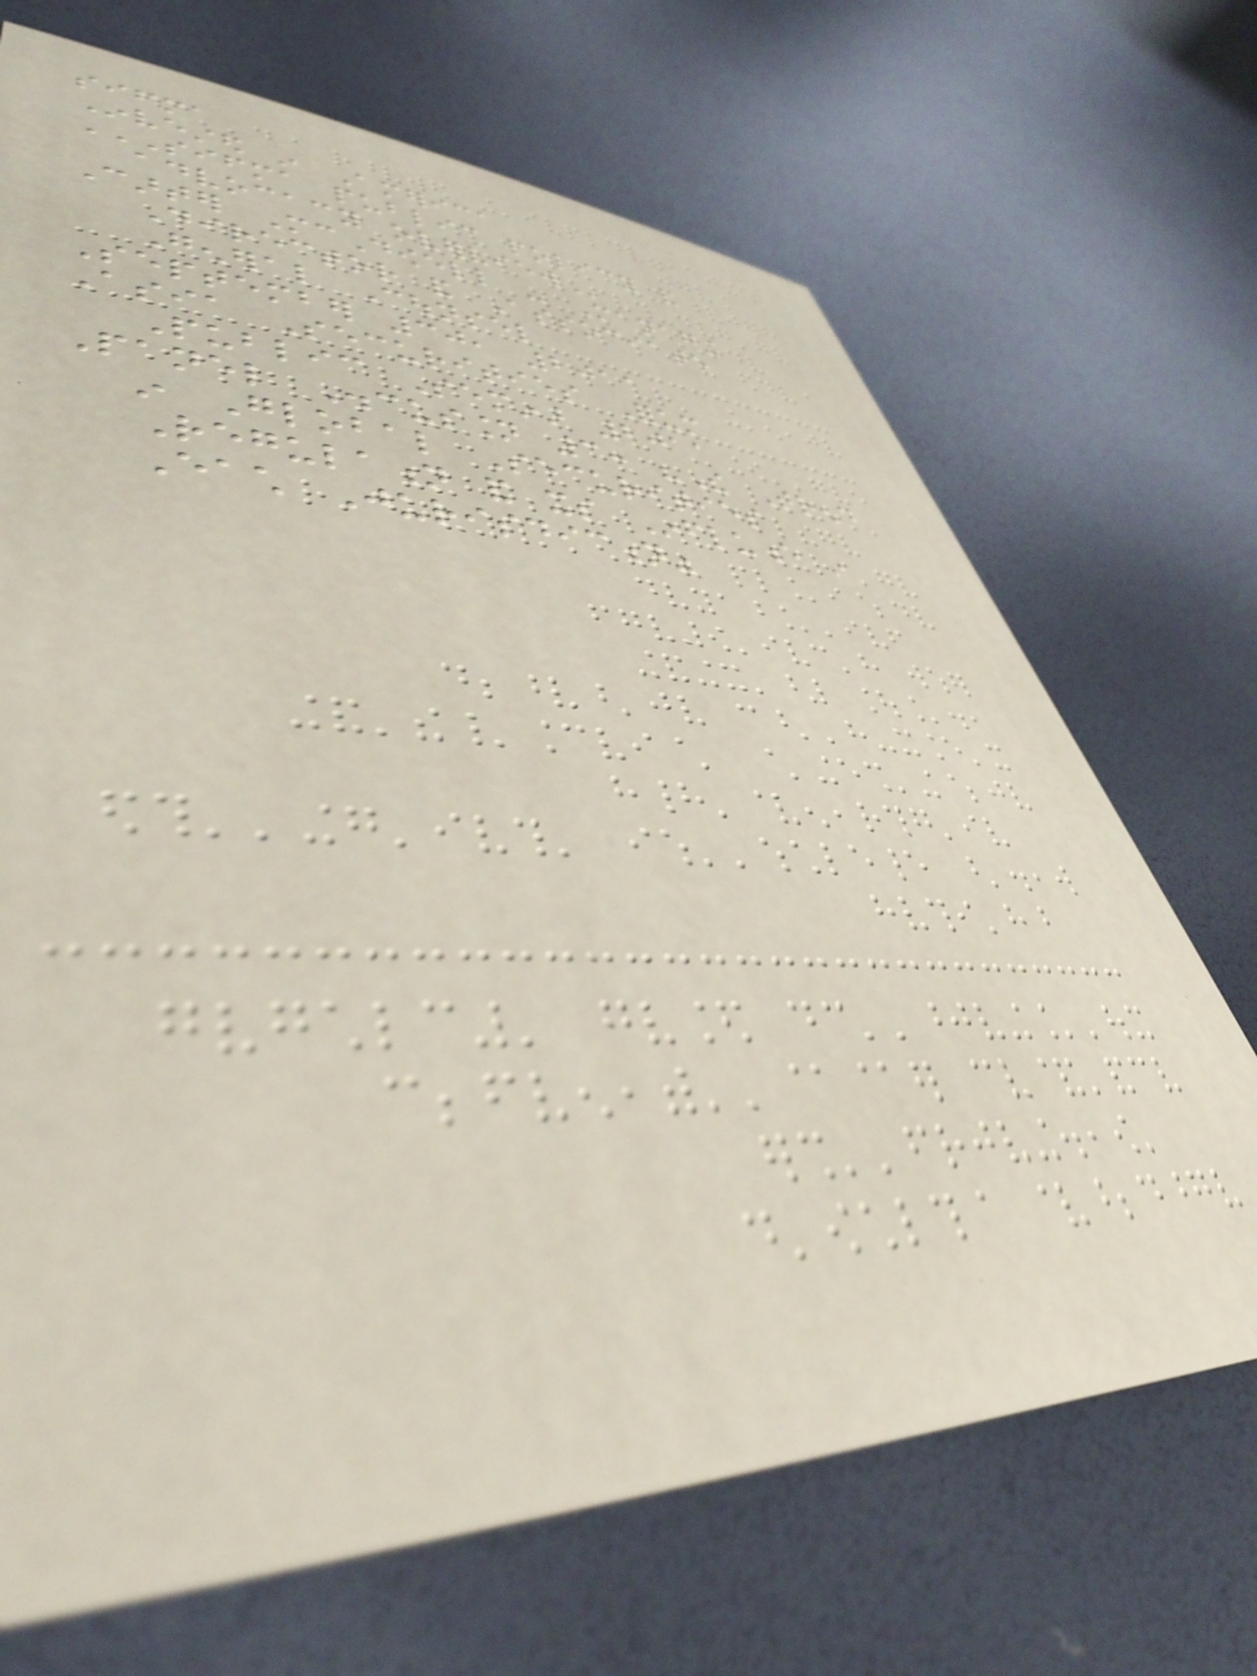sifma
Invested in America
SIFMA PUBLIC POLICY AND
ADVOCACY OVERVIEW
Carter McDowell - Managing
Director and Associate
General Counsel
September 30, 2011
Asia Securities Forum
Public Seminar 2011
Panel Discussion 3: "The Trend
in Global Securities
Regulation and its Influence in
Each Jurisdiction"
